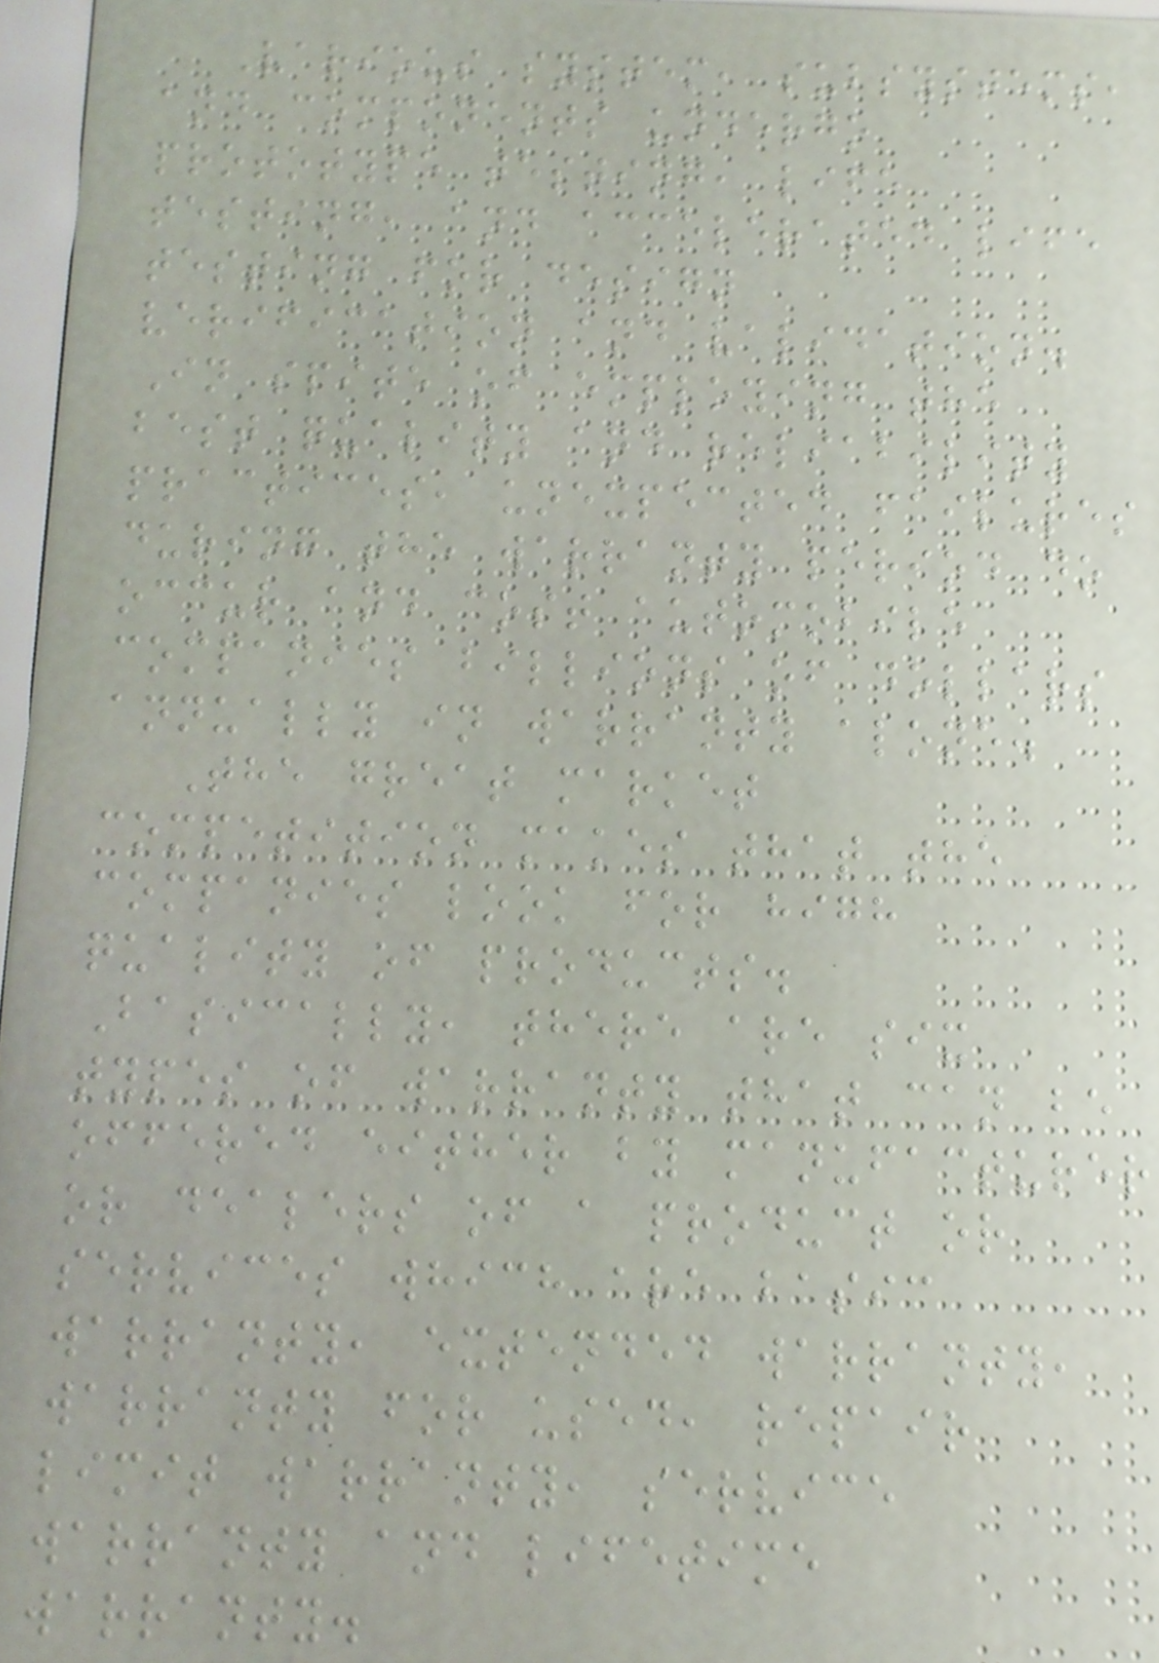Various system, subsystems,
and components undergo
prototype testing, life
testing, and accelerated life
testing for design
verification and validation.
In spite of employing the
best quality and reliability
practices, unexpected failures
during the warranty period do
occur and cost automobile
companies billions of dollars
annually in warranty alone.
The great market
competition makes that the
companies look for high
quality of products.
Basically, there are six
types of warranty that can be
offered either by manufacturer
or dealers of a product or
services which are basic
warranty, extended warranty,
warranty for used, repair
limit warranty, service
warranty and lifetime
warranty.
